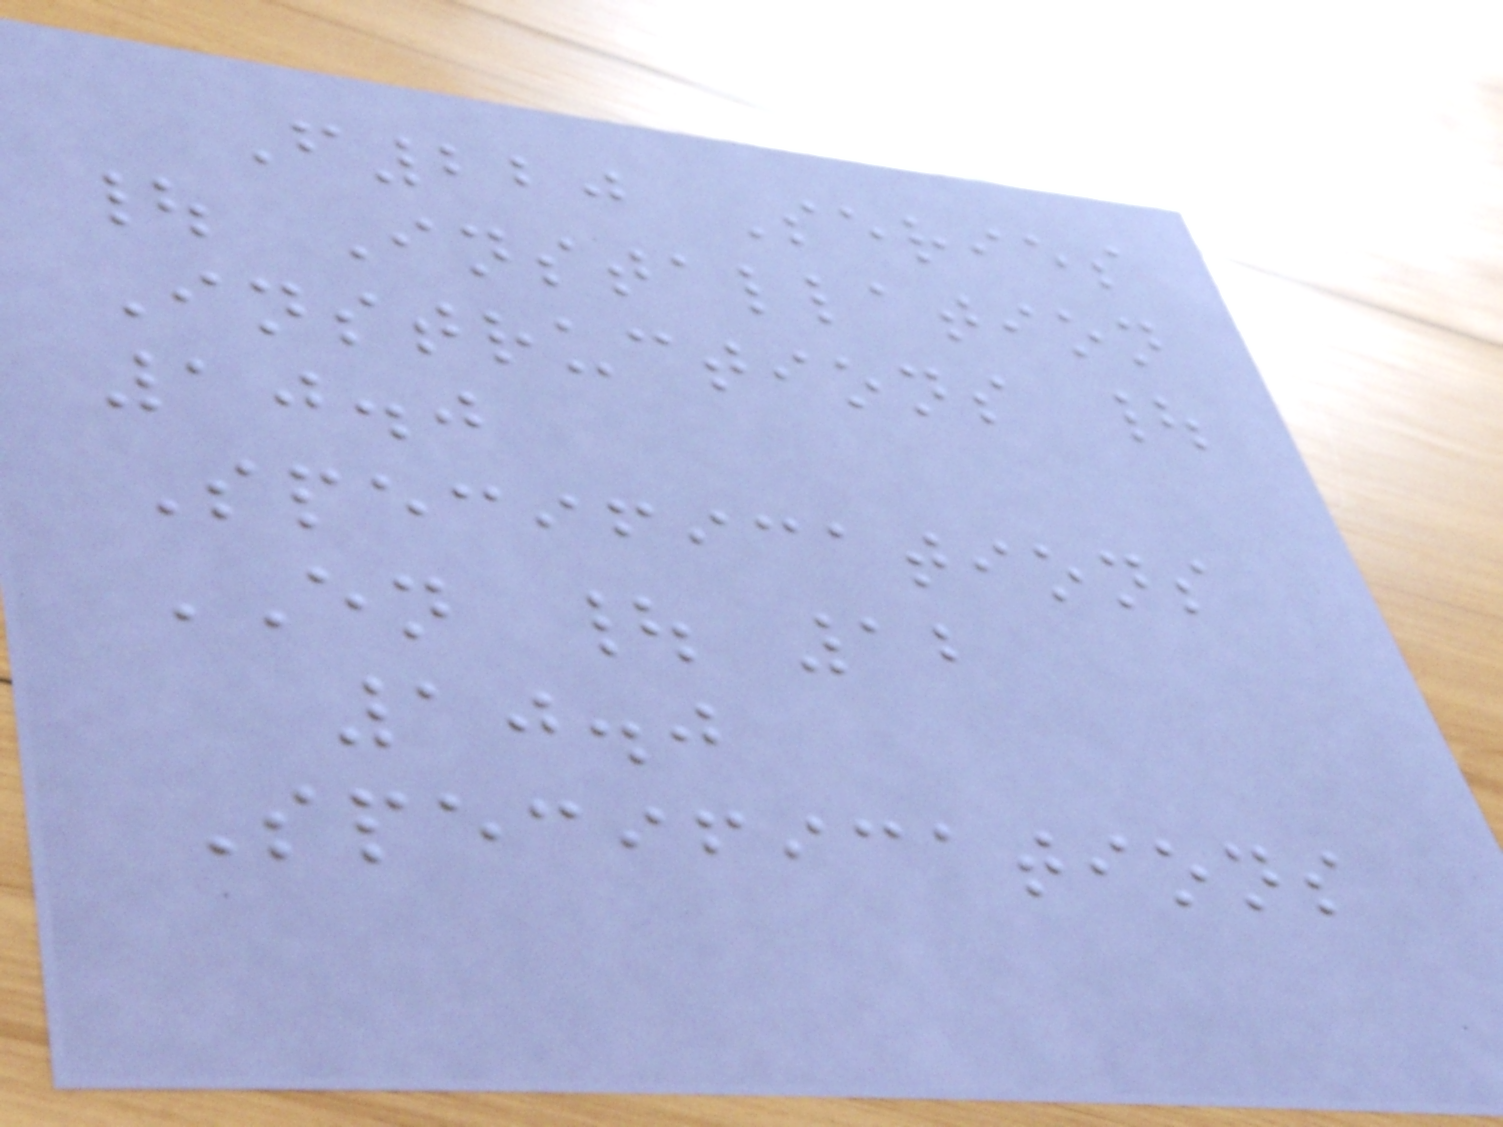F220 Series
| Installation
Instructions |
10.0
Specifications
EN | 12
10.0
Specifications
